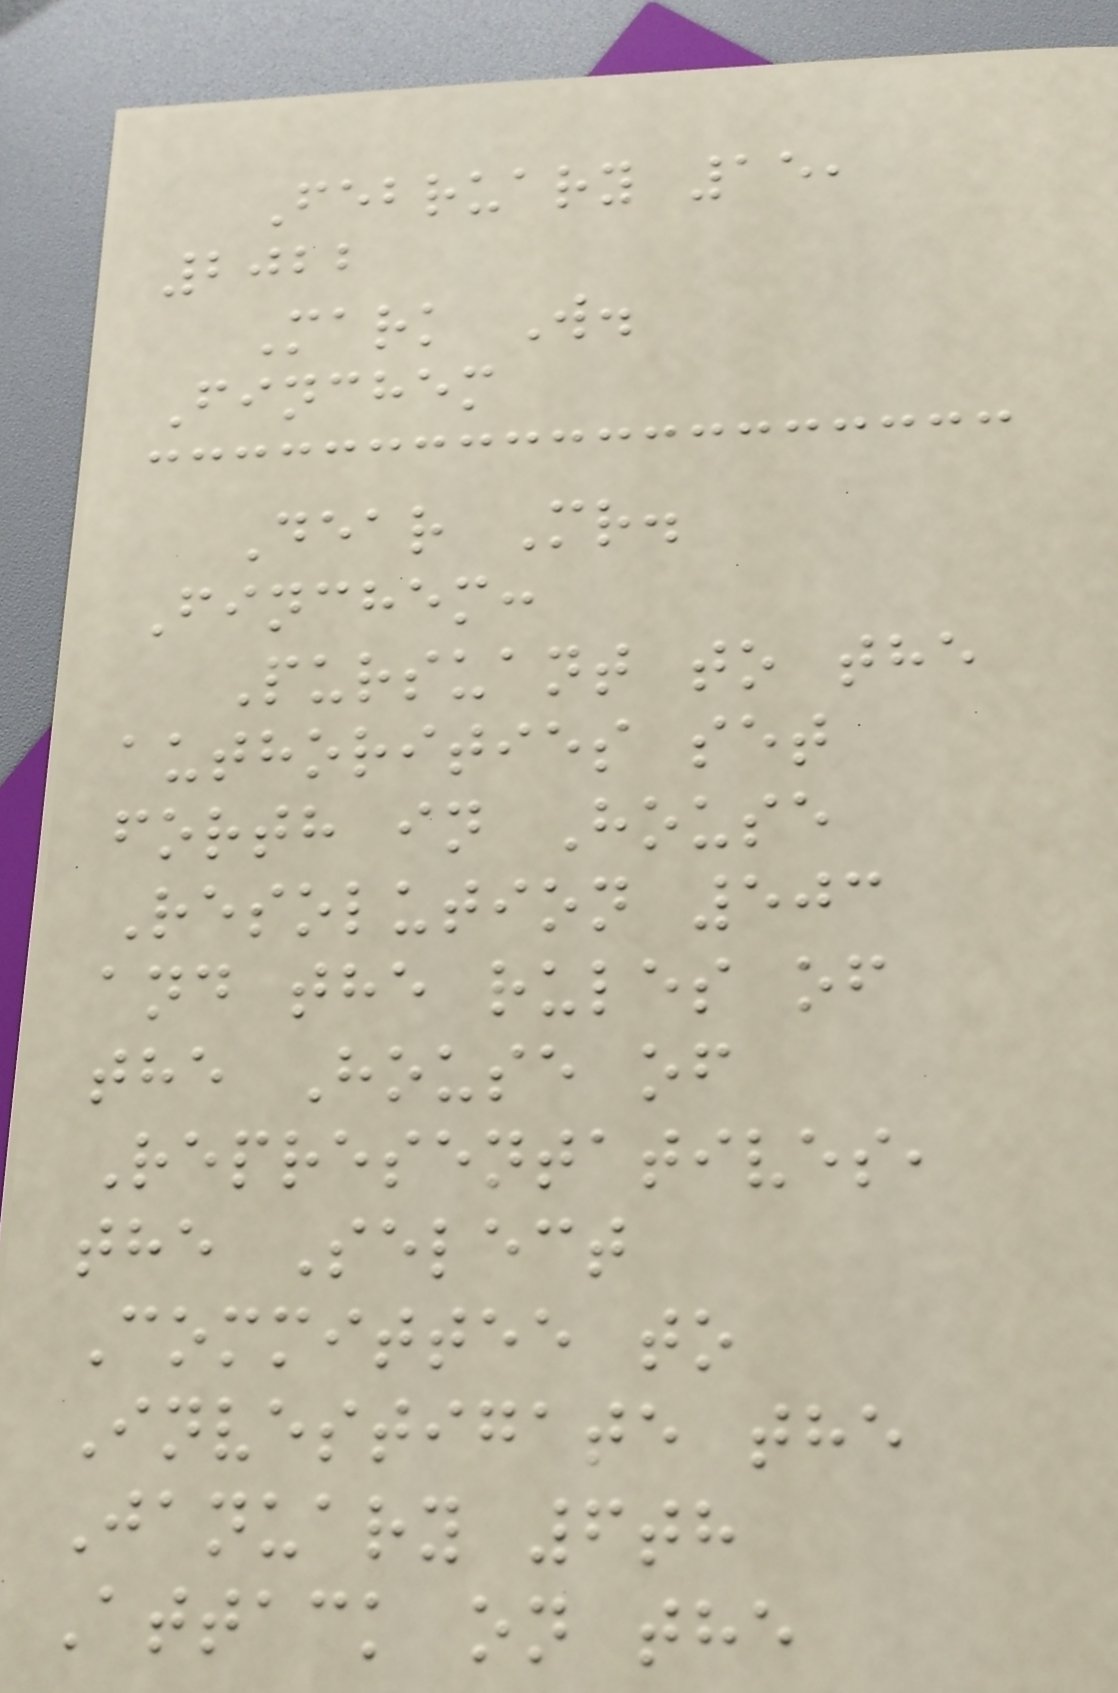February 15,
2022
Mark W.
Finchem
Dear Mr.
Finchem:
Pursuant to the
authorities set
forth in House
Resolution 503
and the rules of
the House of
Representatives,
the Select
Committee to
Investigate the
January 6th
Attack on the
